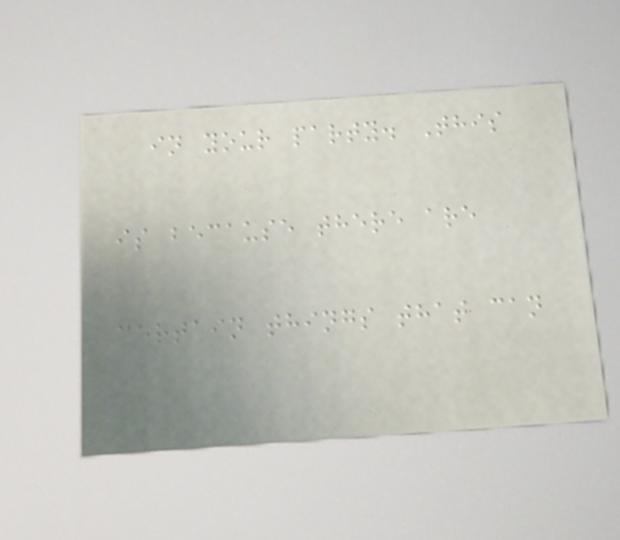in your party. This
is because there are
certain things that can
